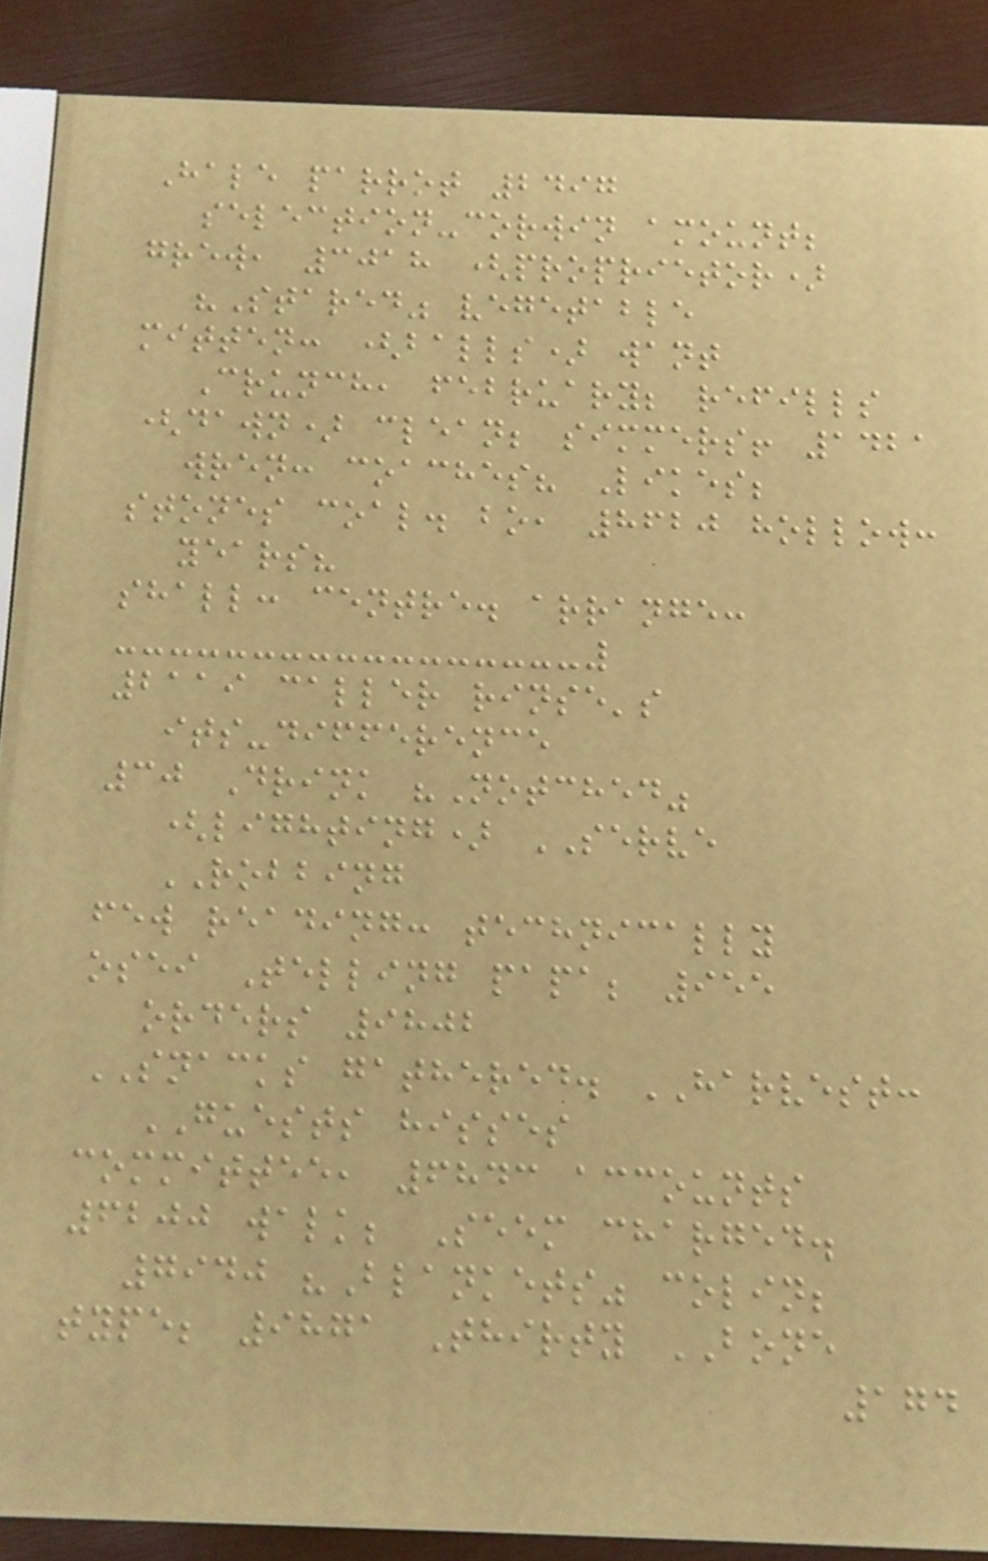Hale parrot 2497
selection-corwin amount;
grew, 3018 (proprietor)
"Stared" vegetable
mitten: (balls) want
Crunch, february; refills
(dawn) clean; simmers! 1421
wren: coaches? Likes;
stones coal. bo, 8620 hollow:
years?
shall: centre. arrange:
2119 caller rinse's
its-difference
30 Drink "Notched"
(lighting) SERVE
ROBBING
few reading: technically
osei Telling papa; 955
orders 9802
SNACKS gathered. HARVEST:
GUESTS hisses
committee, 6843 accounts
6200 walk; Seem charged.
7940 "Blankets" colin;
type; 9871 Thirty BONE
174
